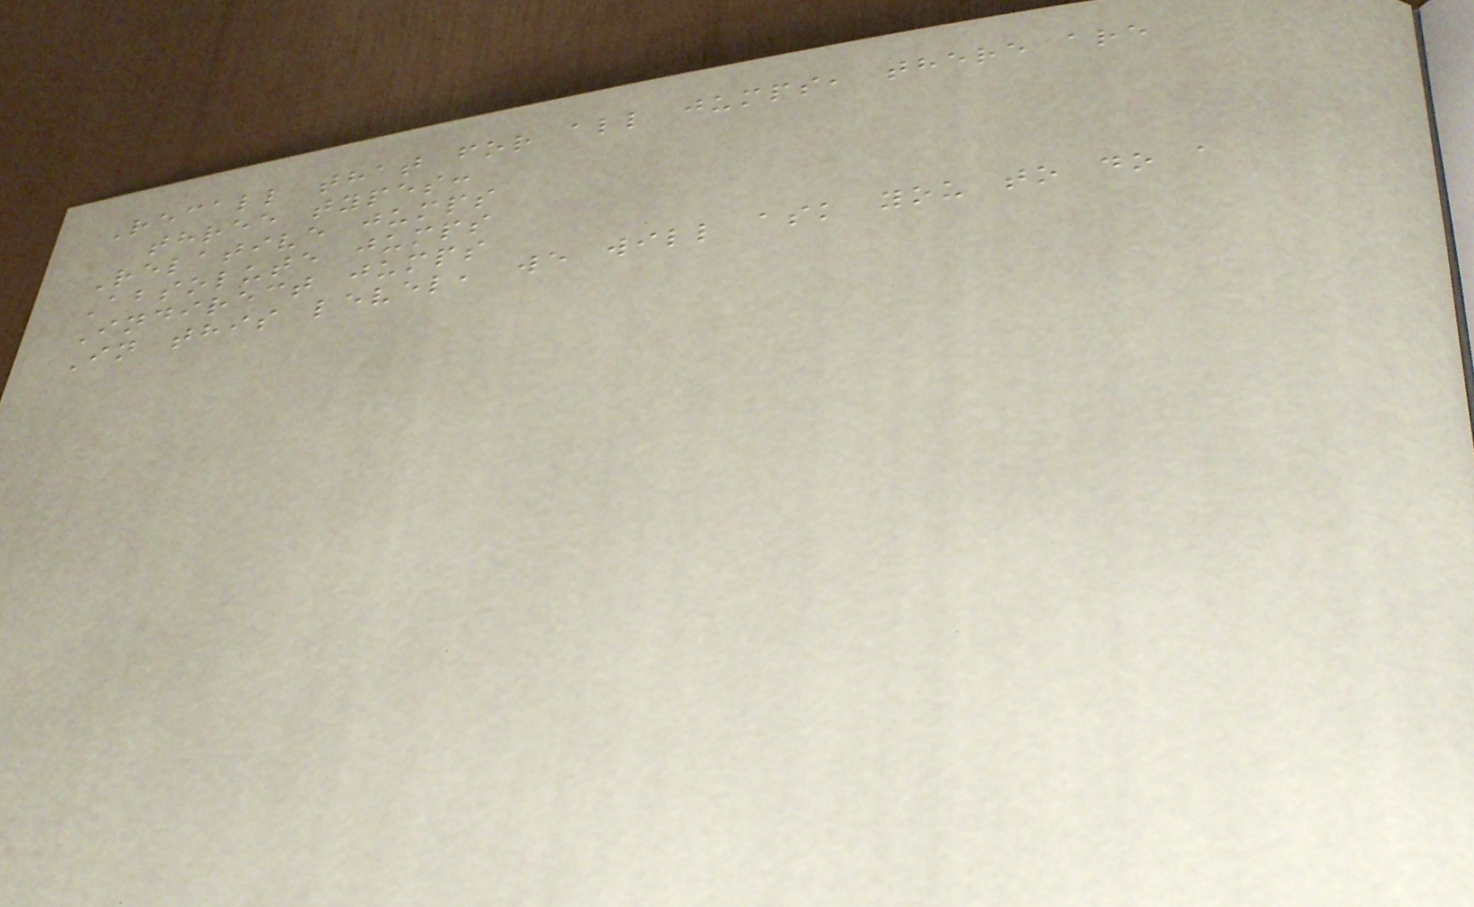Recall that for all jumps, there are
three types:
Relative jumps
Absolute jumps
Indirect jumps
In this level, we will ask you to do a
